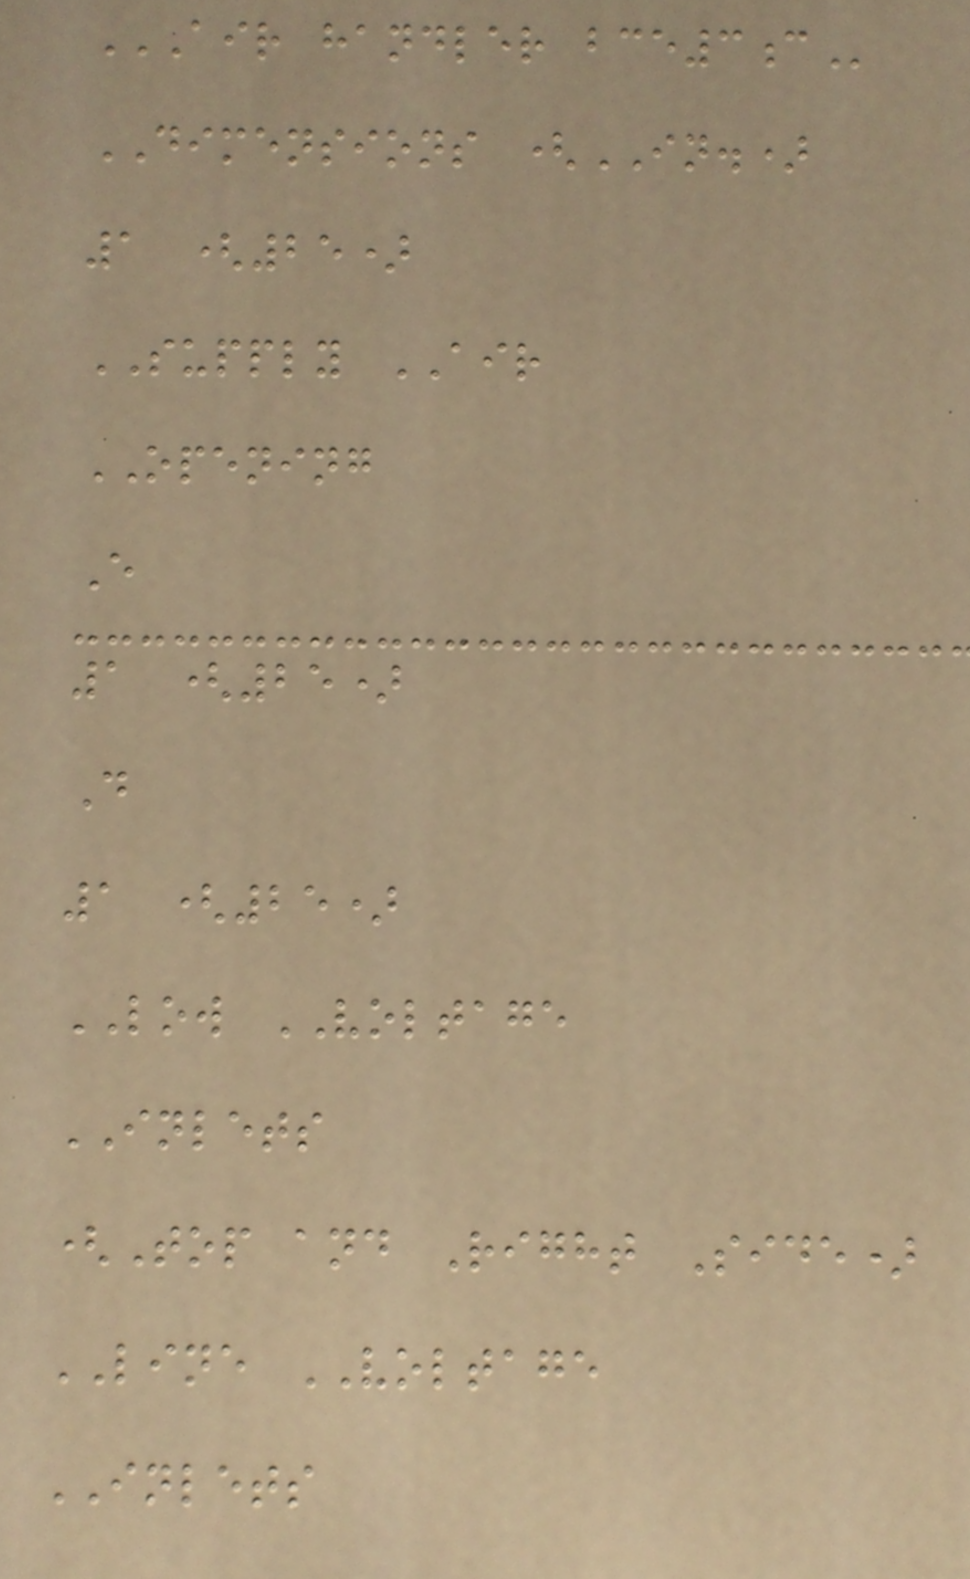AIR HANDLER BCE3C
DIMENSIONS (IN.)
1 (25)
SUPPLY AIR
OPENING
E
1 (25)
D
1 (25)
LOW VOLTAGE
INLETS
(Top and Right Side)
LINE VOLTAGE
INLETS
